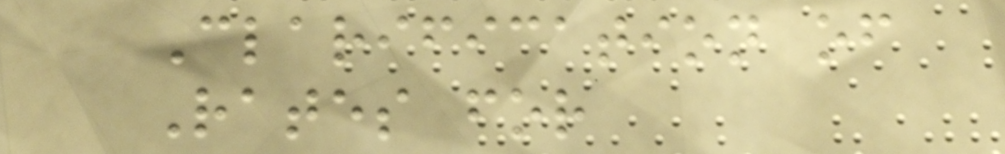Clarification of
Rates for
